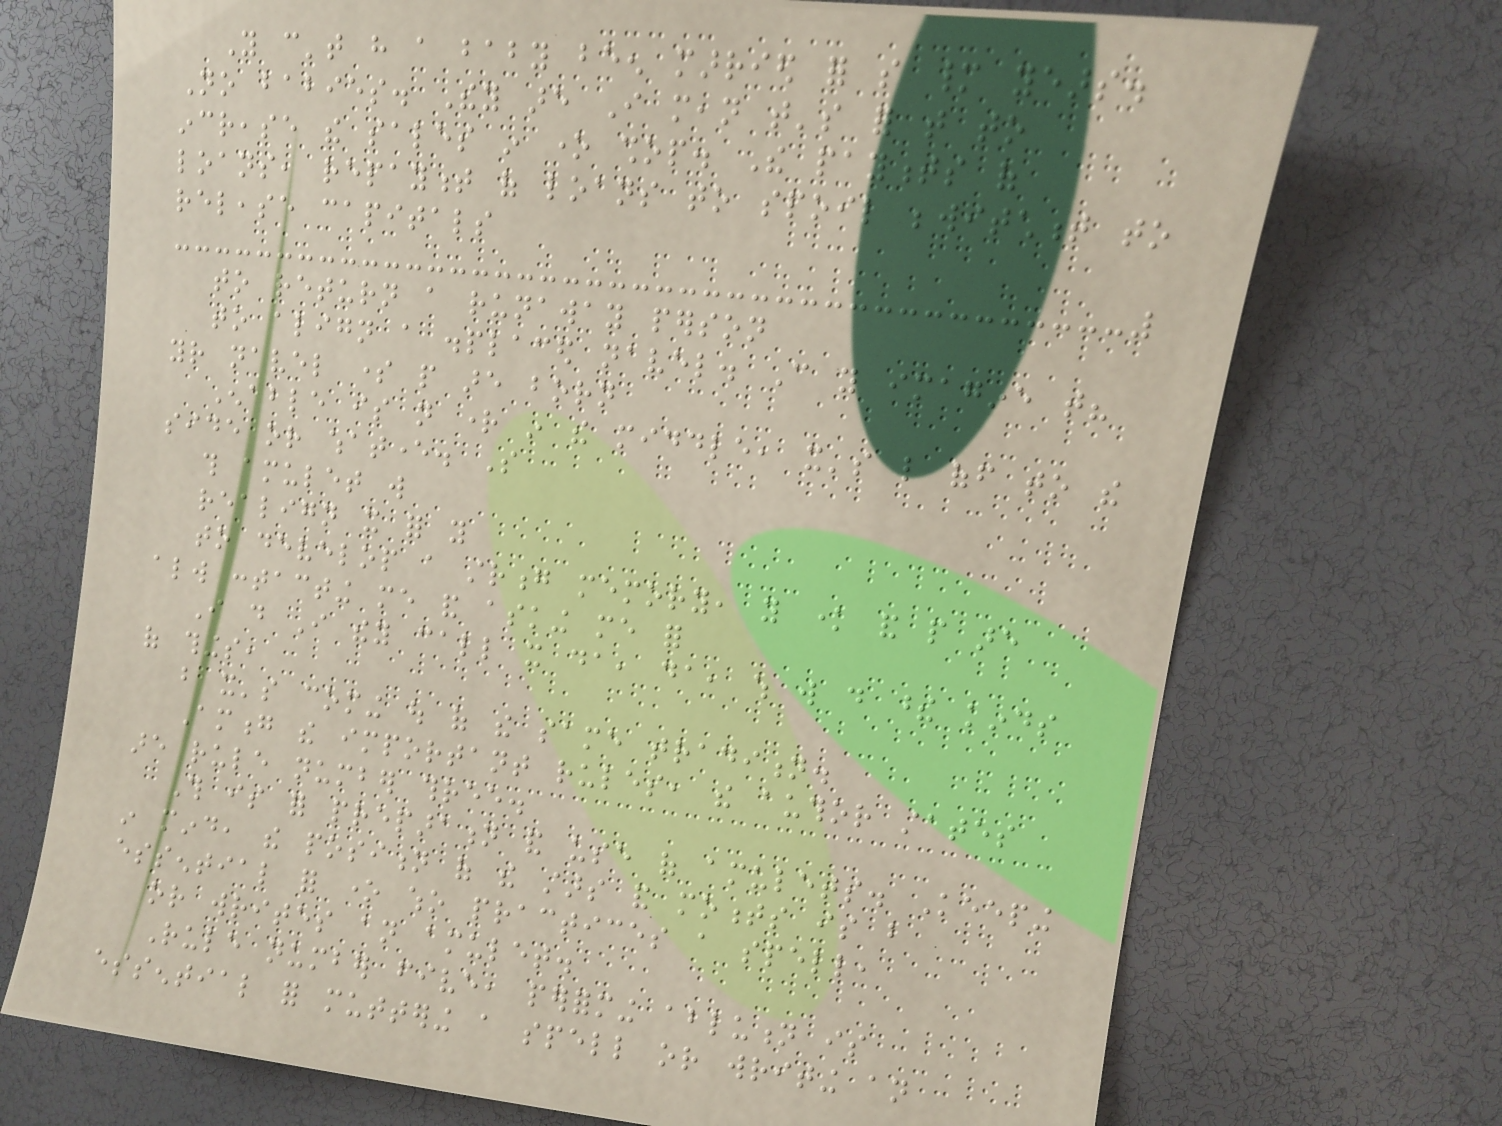You can't have a baby been married for so many years.
No babies. They are I mean that's for that to
increase the sales in one shop. The payments of
loans, repayment of loans to spoil bewitchment to
release capitals
to return a runaway person
to align a displaced navel. Can you imagine that?
your navel some people are born
Enable is not right in the middle, it's like off to the
side or whatever. So
this amulet will
realign it for you
to develop a strong memory, you know and people are
always contacting me and asking me for
I do I they call it da, da, which will do these kinds
of things,
but it's coming out of the same tradition.
Among the important rules, the author states
are rule number three.
This is for preparation and use of amulets. Keeping
in mind, the position of the stars and moments is but
essential for one who practices a spell,
or writes an amulet.
Rule number five, performing ablution is
essential for muttering a spell or writing an
